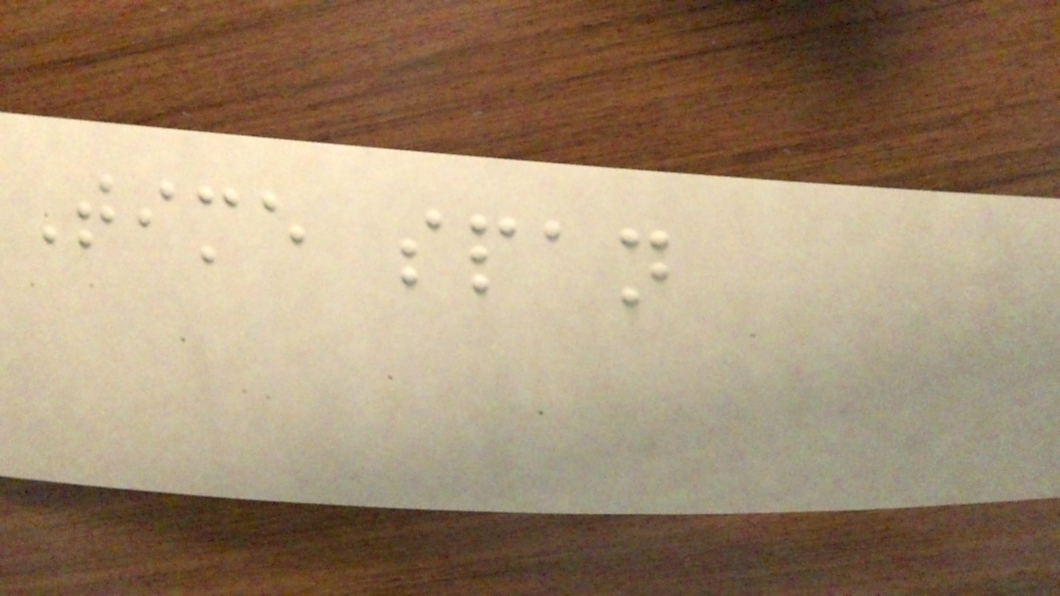Time span
